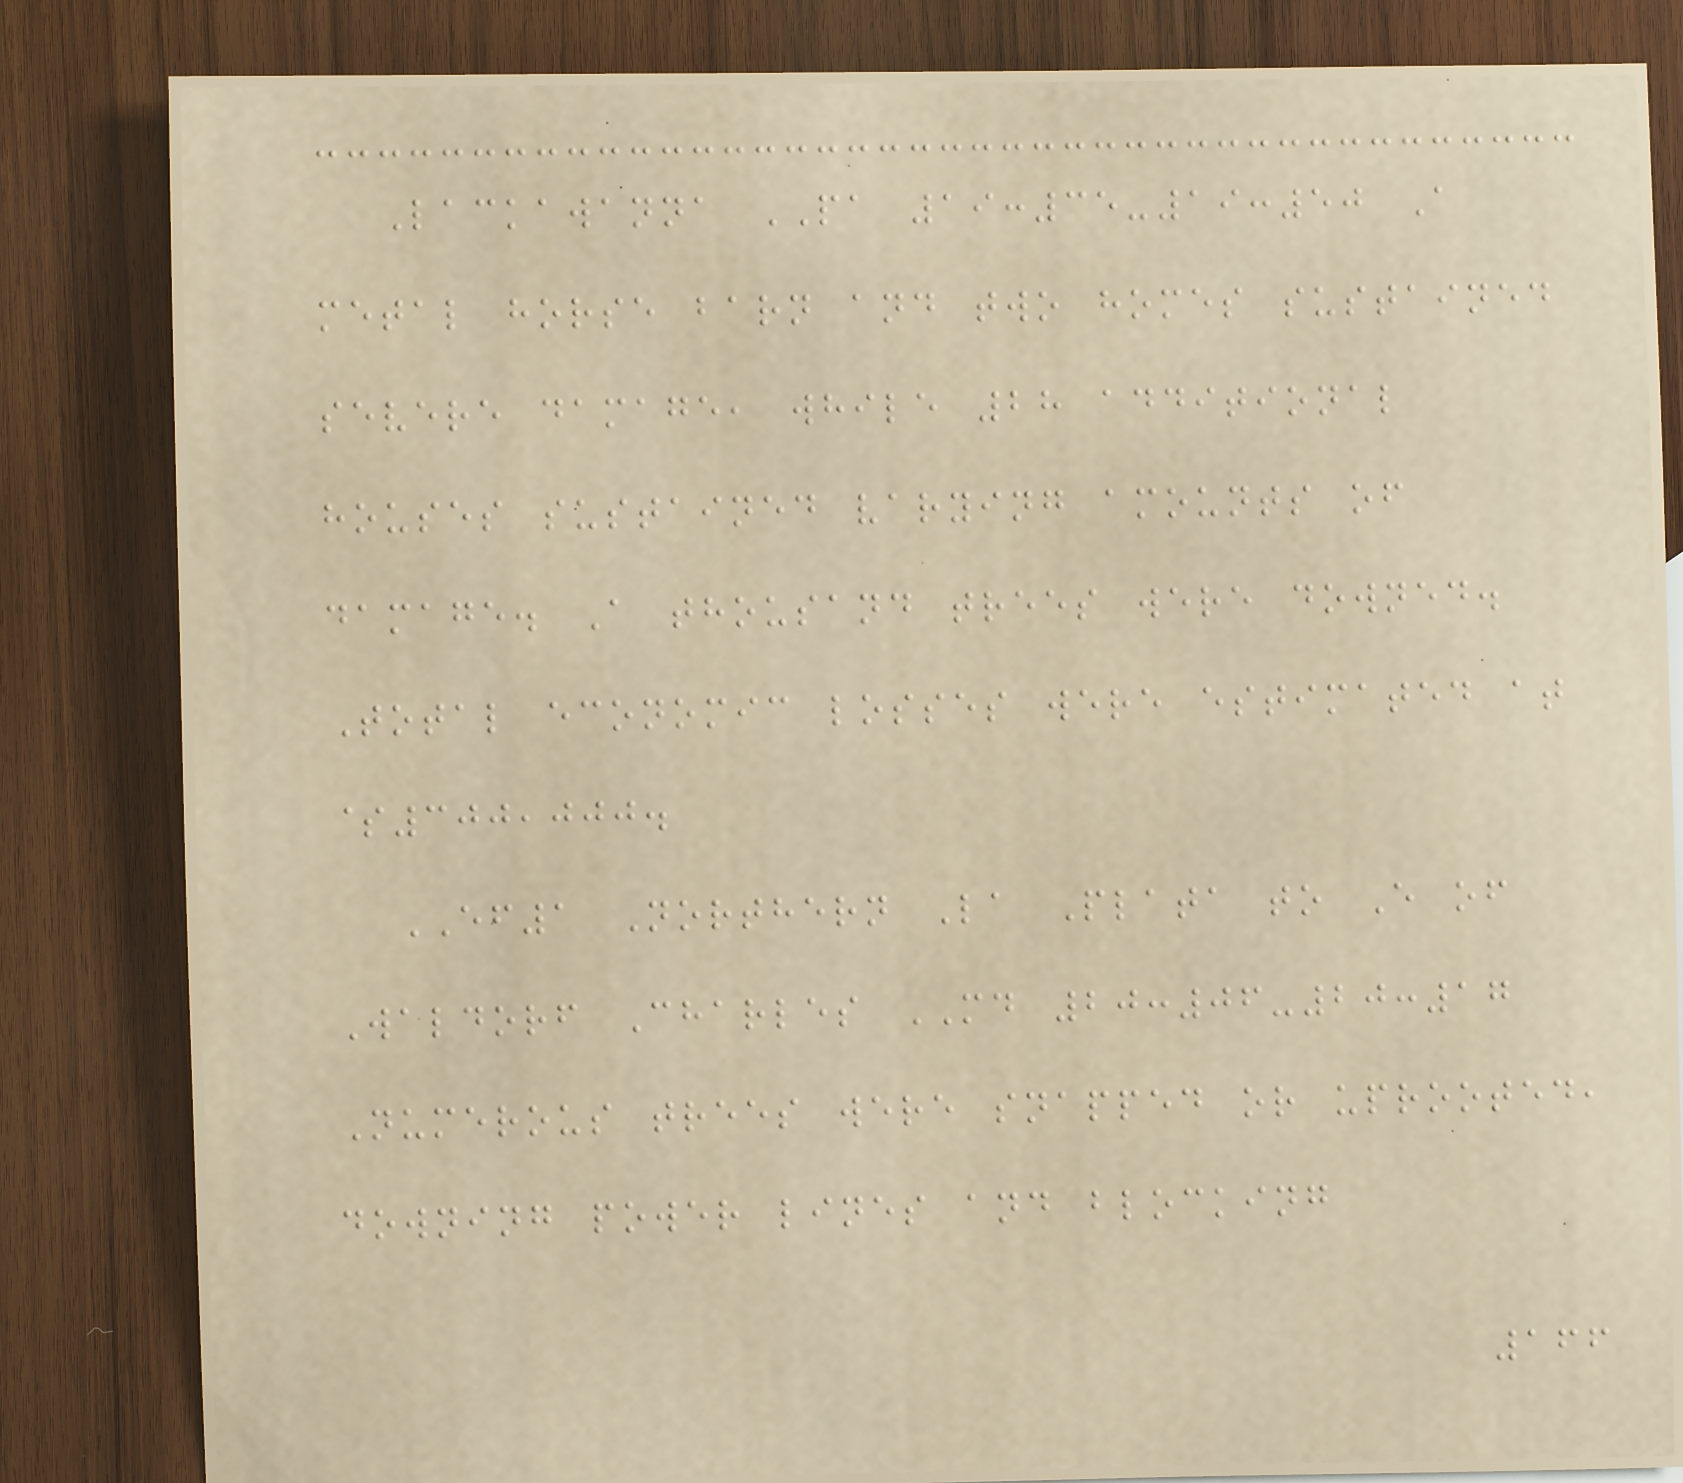Lackawanna PA 19:35-19:50 A
metal horse barn and two homes sustained
severe damage, while 28 additional
houses sustained varying amounts of
damage. A thousand trees were downed.
Total economic losses were estimated at
$300,000.
EF1 Northern La Plata to E of
Waldorf Charles MD 20:06-20:17
Numerous trees were snapped or uprooted,
downing power lines and blocking
166
